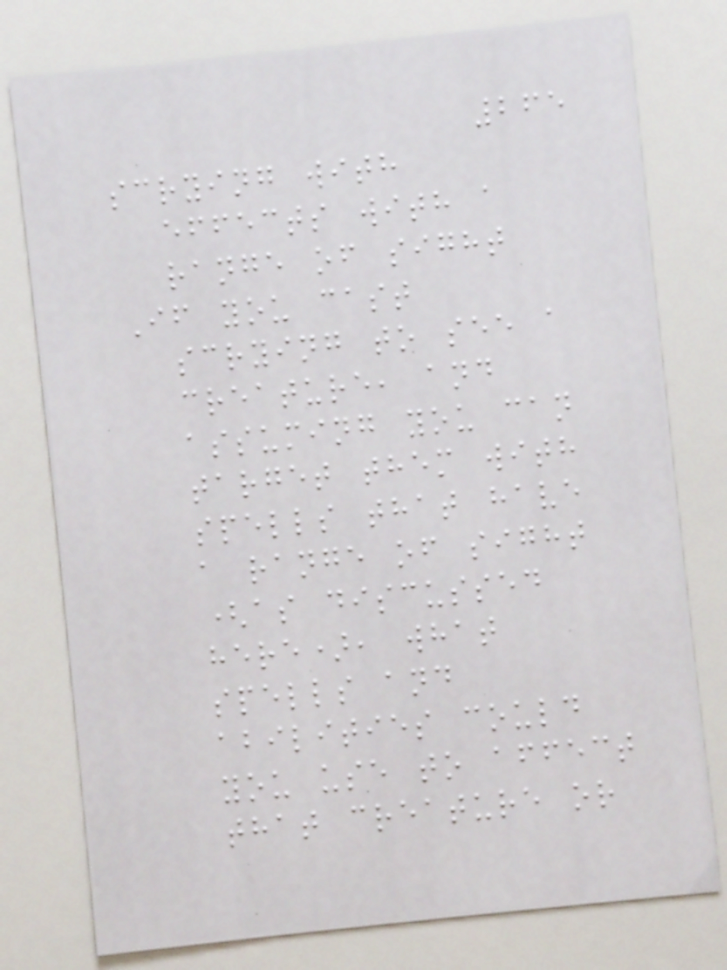265
scrying with
effects with a
range of sight
If you cast
scrying to see a
creature, and
assuming you can
target them with
spells that have
a range of sight
(as discussed
here), what
spells and
abilities could
you use to affect
that creature or
